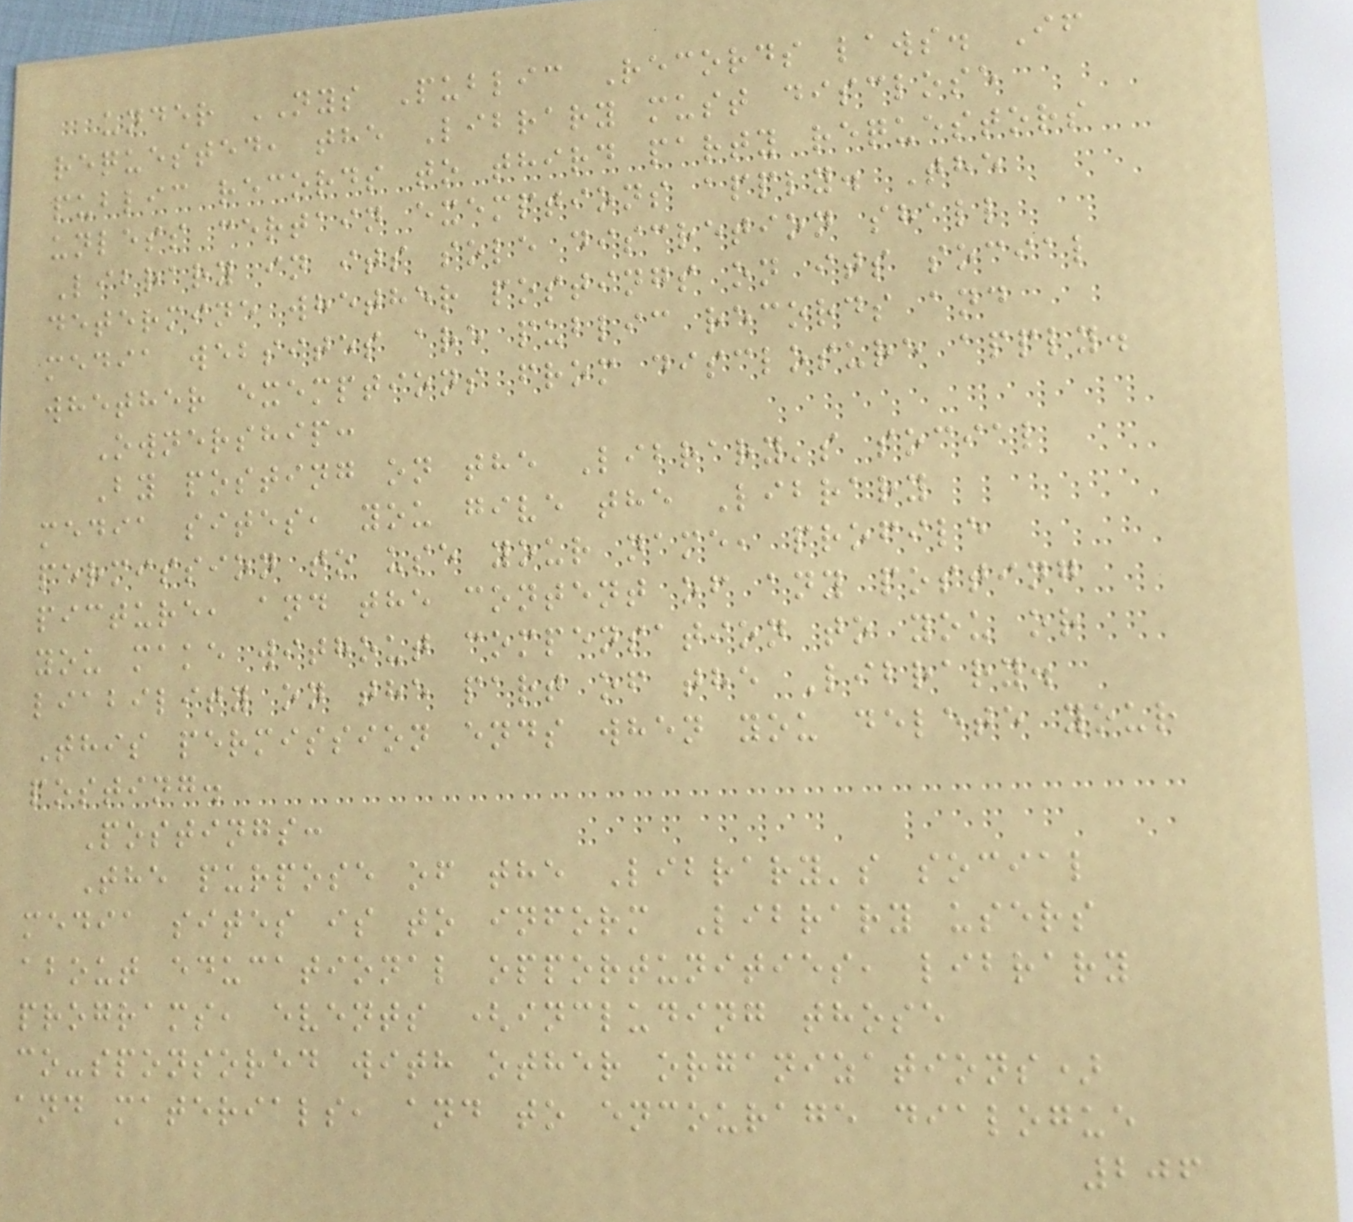under NYS Public Records laws. If
requested, the Library must disclose
public records to third party requestors
unless certain exemptions apply. The
Library in its sole discretion shall
determine whether postings on its social
media websites are public records and
whether exemptions from disclosure apply.
Ownership:
By posting on the Library's social
media sites, you give the Library
permission to use your name, profile
picture, and the content of any posting
you make without compensation to you or
liability on the part of the Library.
This permission ends when you delete your
posting.
Postings:
The purpose of the Library's social
media sites is to inform Library users
about educational opportunities, library
programs, events (including those
co-sponsored with other organizations)
and materials, and to encourage dialogue
206
